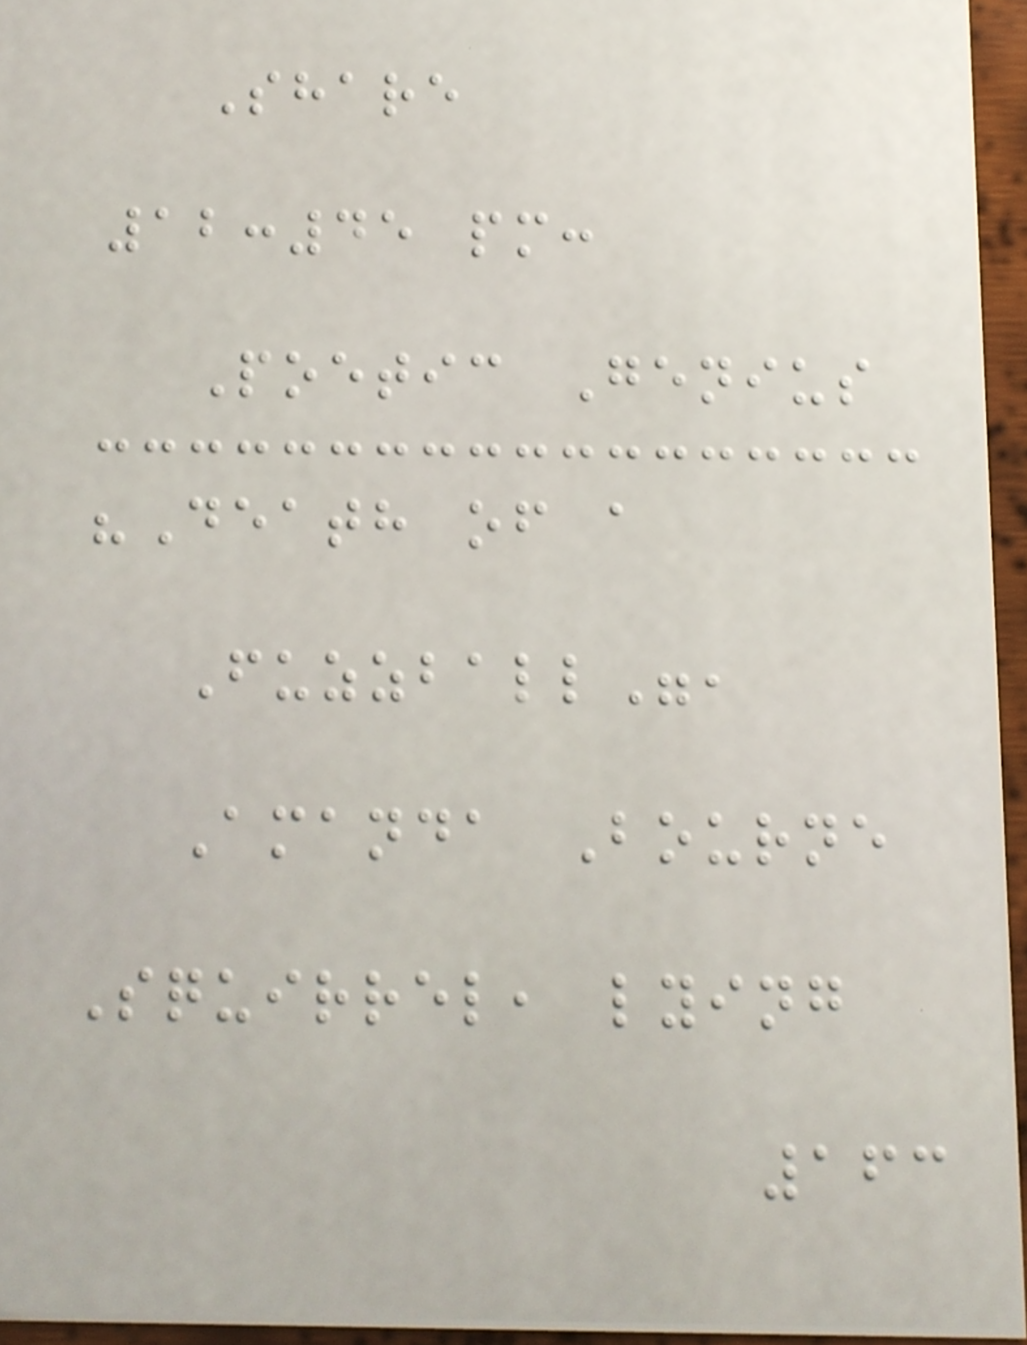Share
12:45 pm:
Poetic Genius
"Death of a
Fuzzball",
Amanda Bourne
Squirrel, lying
163
